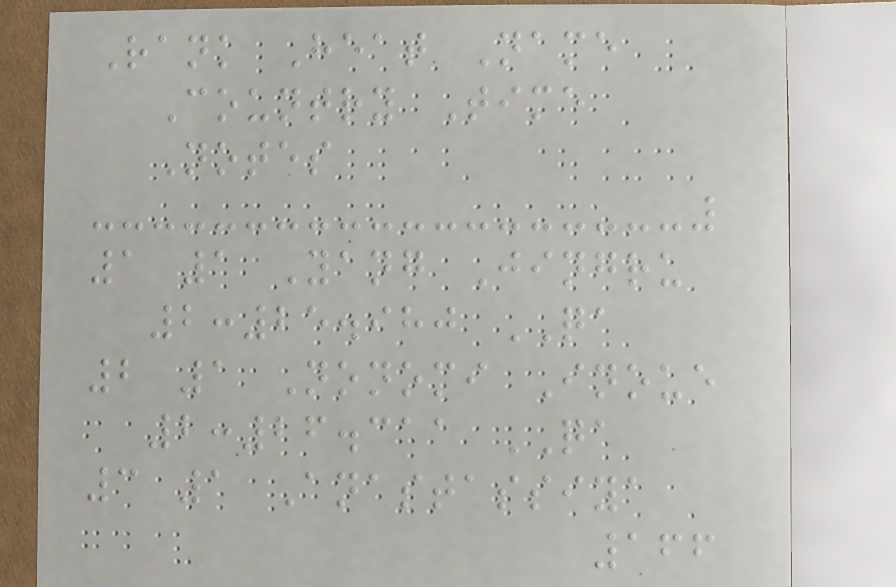Rank Heat Name
Country Time
Notes
1 1 Yang Jingru
2:25.980 QA
2 1 Nonomi Inoue
2:26.311 QA
3 1 Anastassiya
166
